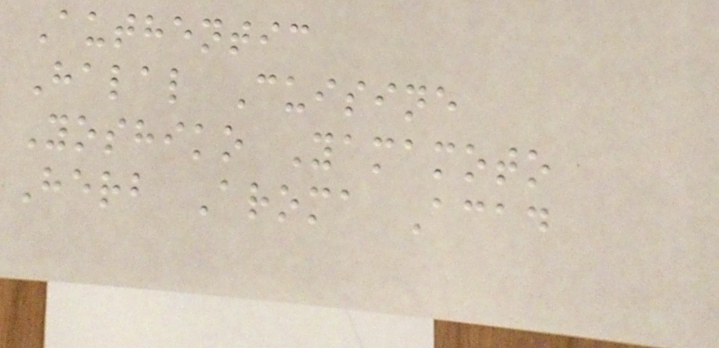Authentic
Halal Cuisine
Yoshiko Yamamoto
Herb Aroma Acad
